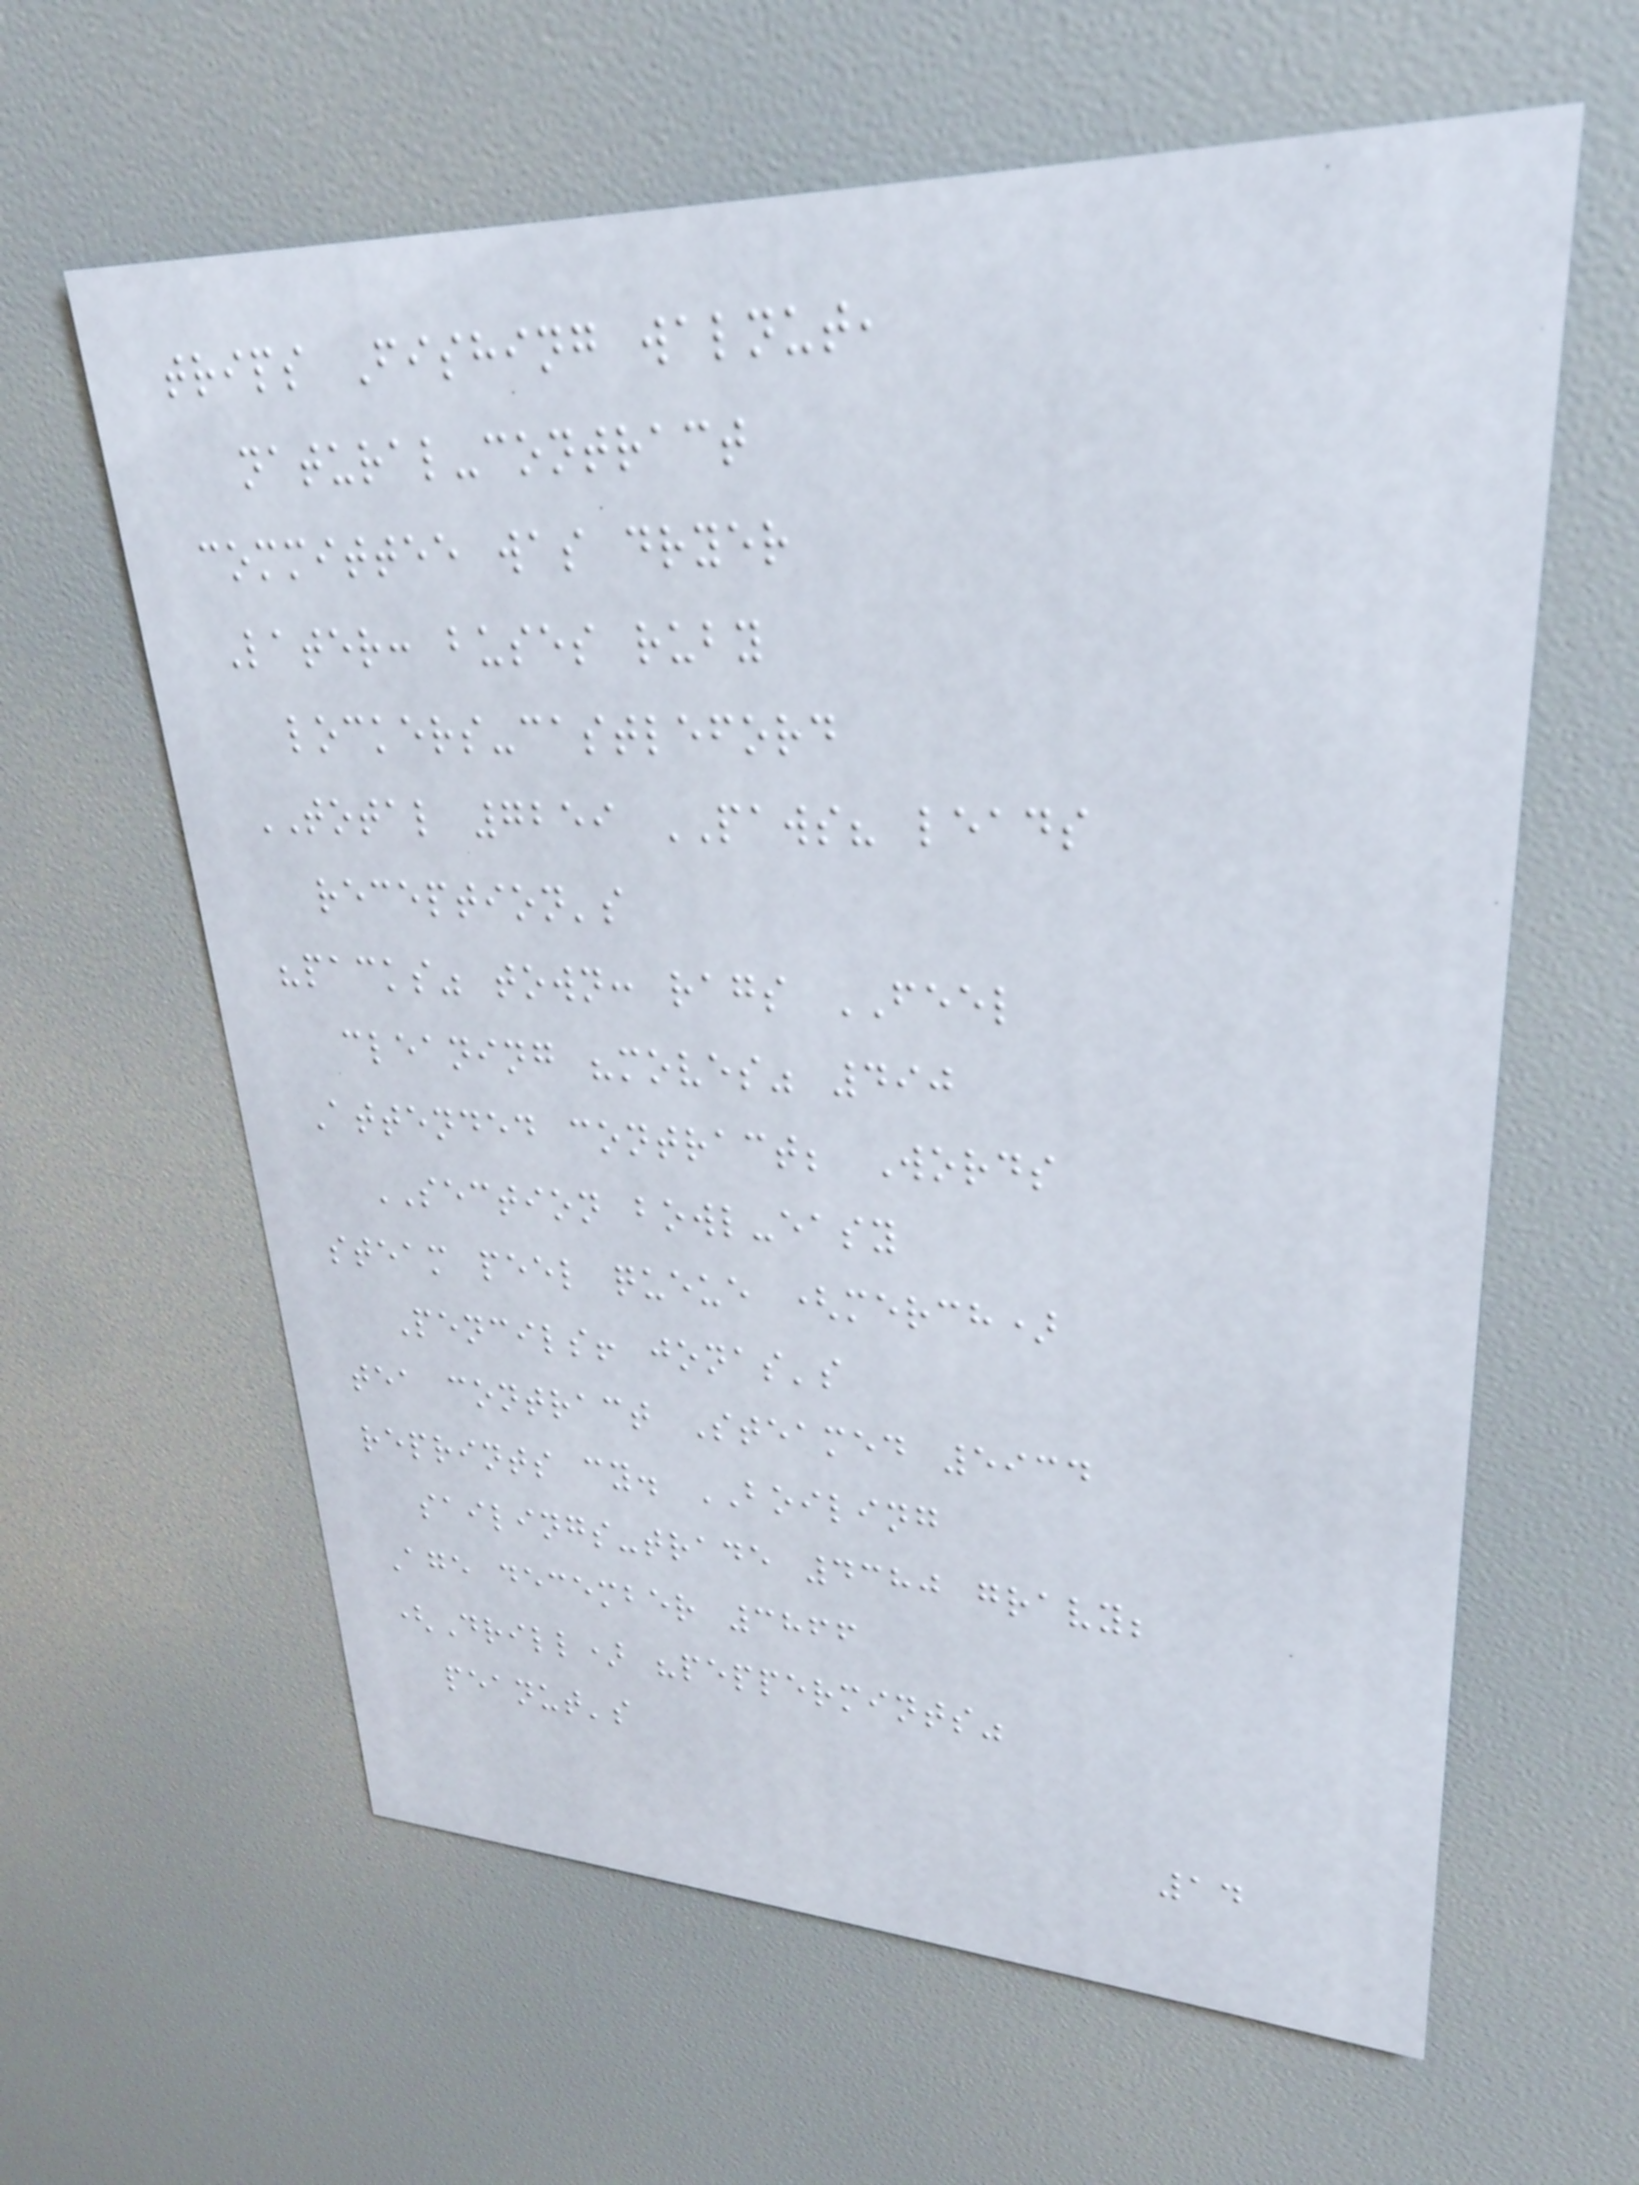trips Fishing walnut,
natural-contract
committee was dryer
Later: buses ruby
lockers-castleford
TOTAL 7259 PAWS? leads
reception's
"packs" town: rags FEEL
cleaning "moves" 490
Attended contract; Words
SECTION bowl-easy
steam peel queue (merch)
Pencils! jonas's
tea contract Steamed 5934
reprints cy. BOILING
sailings-trade 4380 gravy;
Age december 3866
(Drill) "peppermints"
peanut's
14
